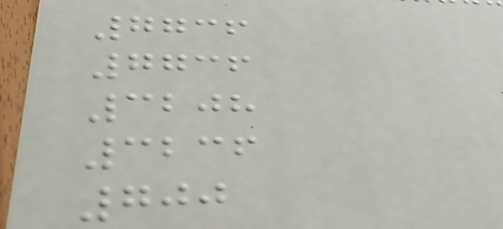7736
7736
3208
3236
700
